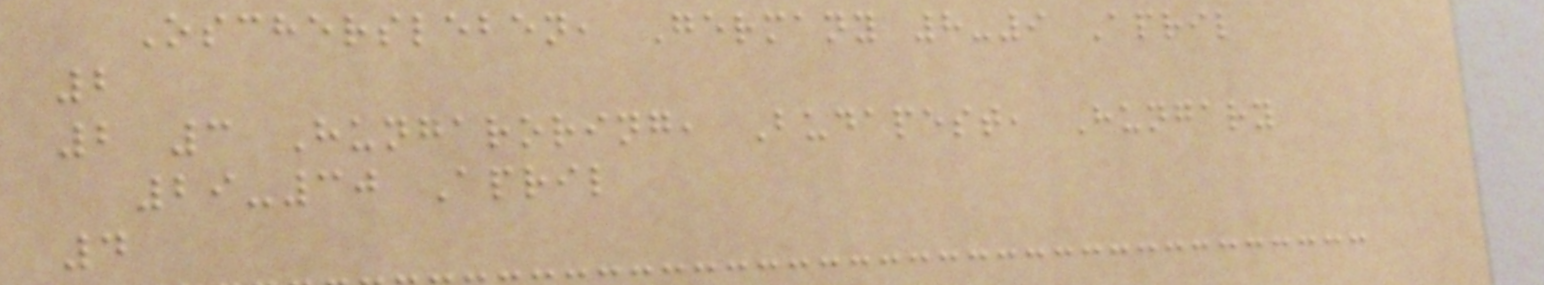Oschersleben, Germany 8-9 April
2
2 3 Hungaroring, Budapest, Hungary
29-30 April
4
